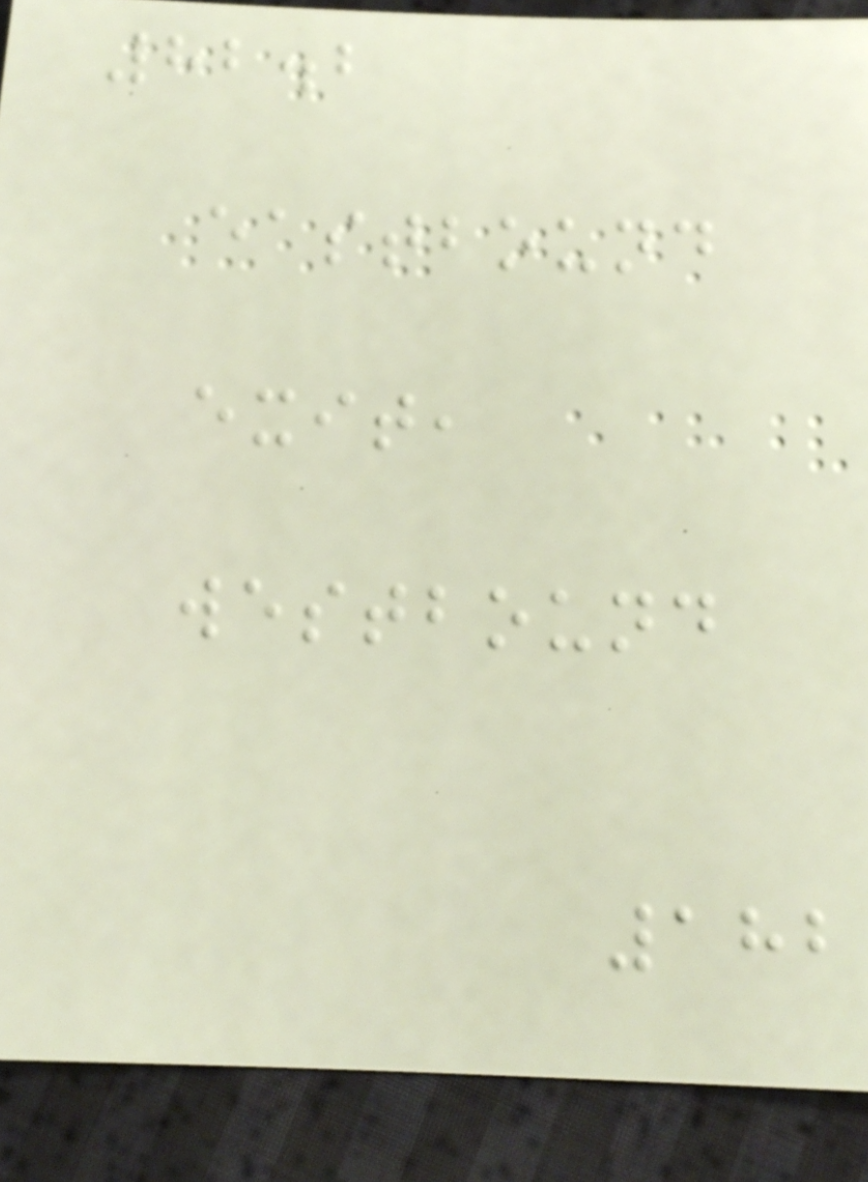82.2
eastbound
exit,
westbound
182
